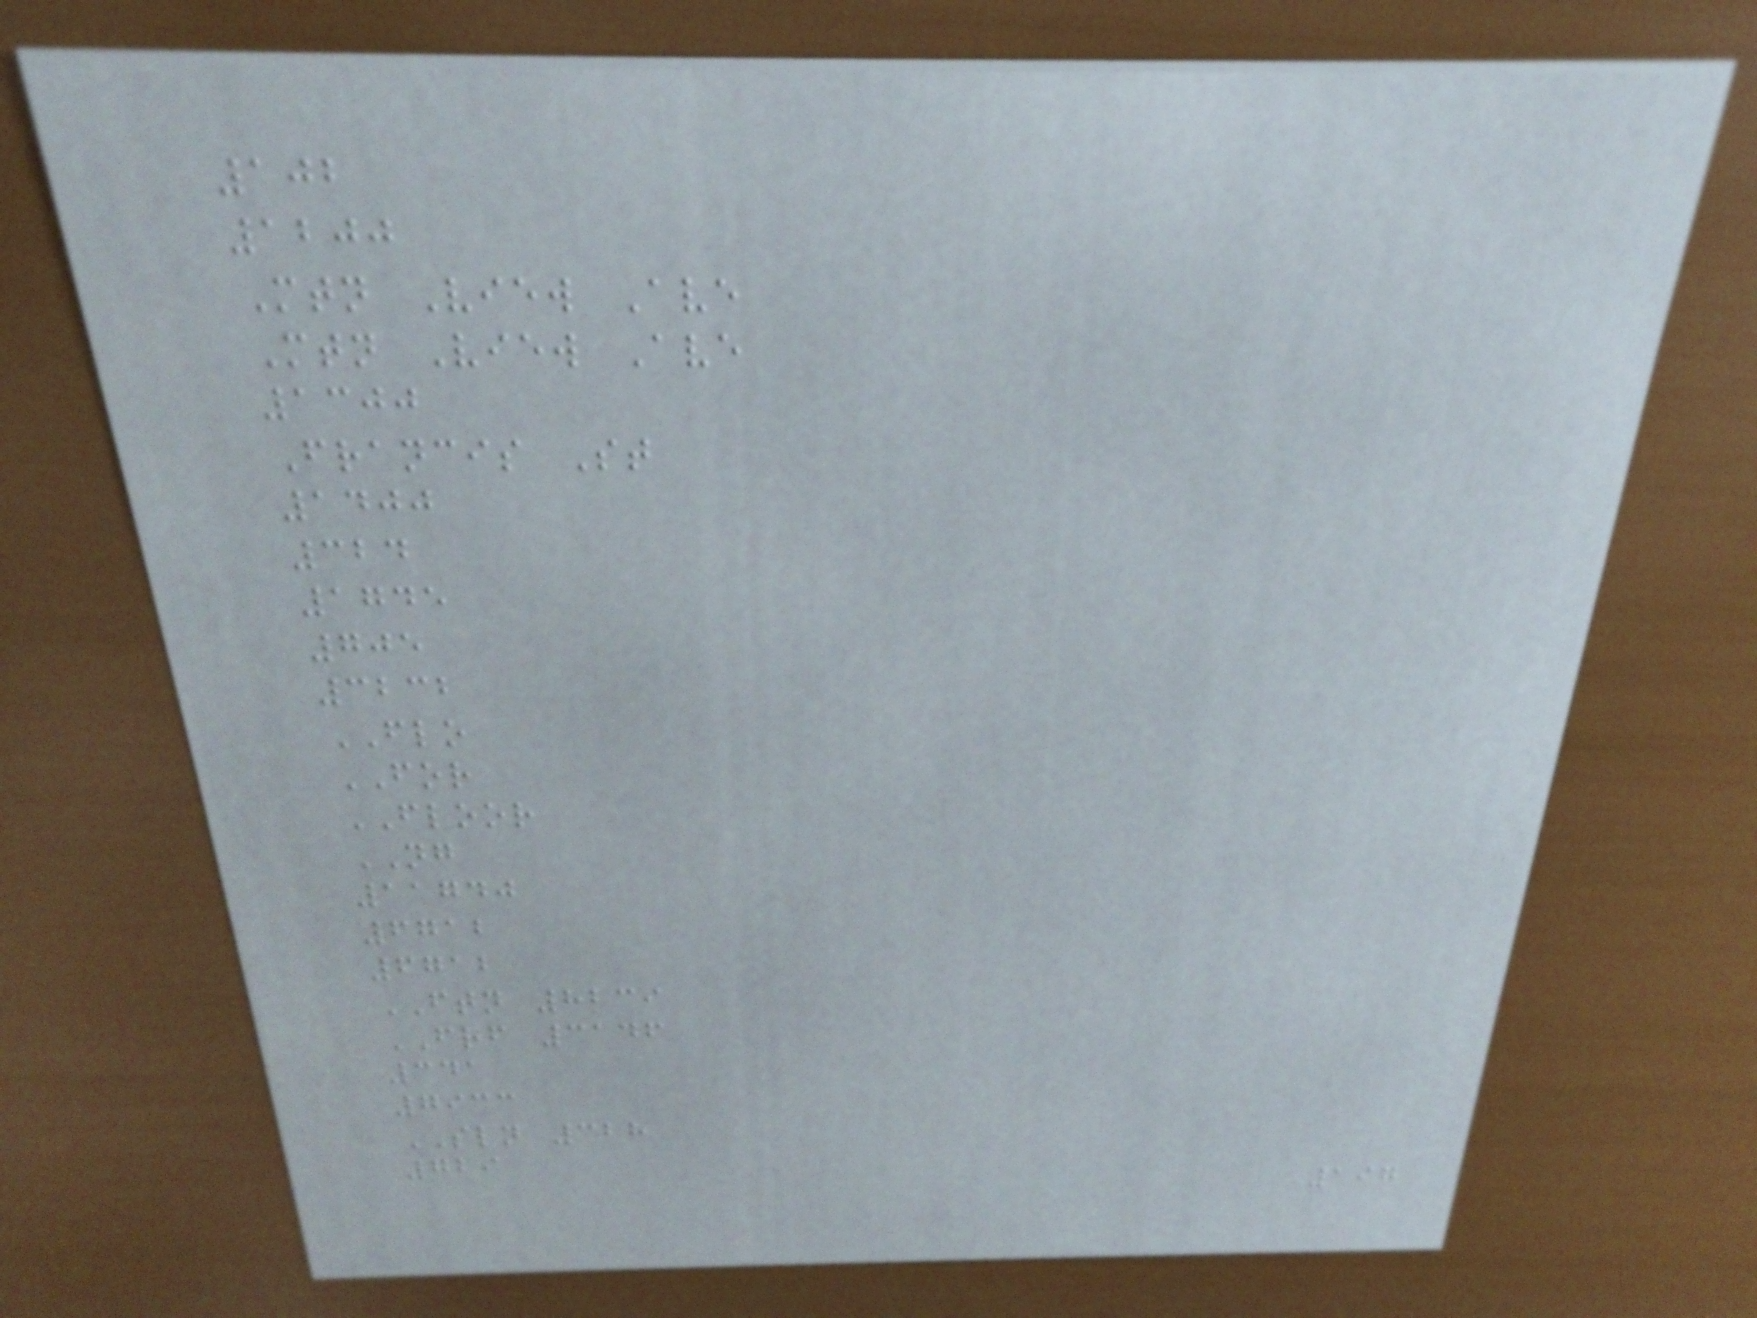102
1200
Mtn View Ave
Mtn View Ave
1300
Francis St
1400
324
1745
705
3232
FLO
FOR
FLOOR
NG
11740
6712
6712
FTN 8239
FRF 3146
341
7933
SLN 328
729
197
